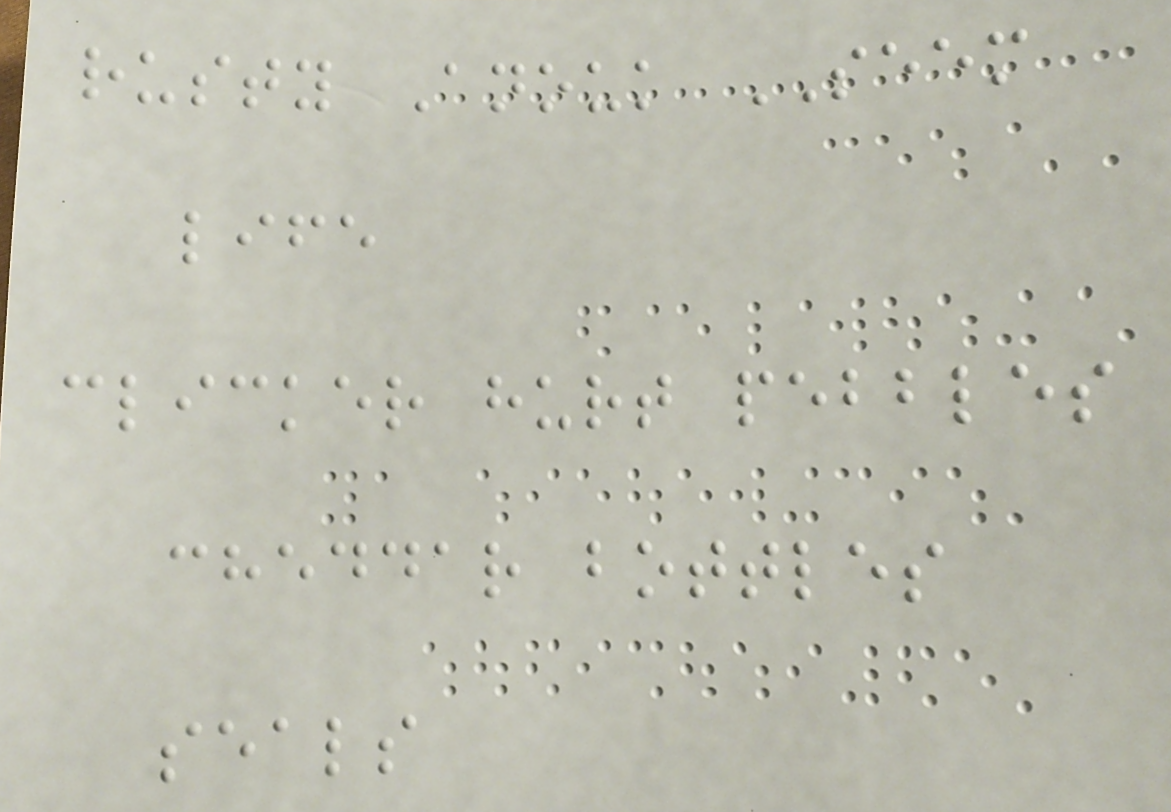rusty Anouk SEEM
life
clicker hurt pebbles
cheddar bottles
seals
